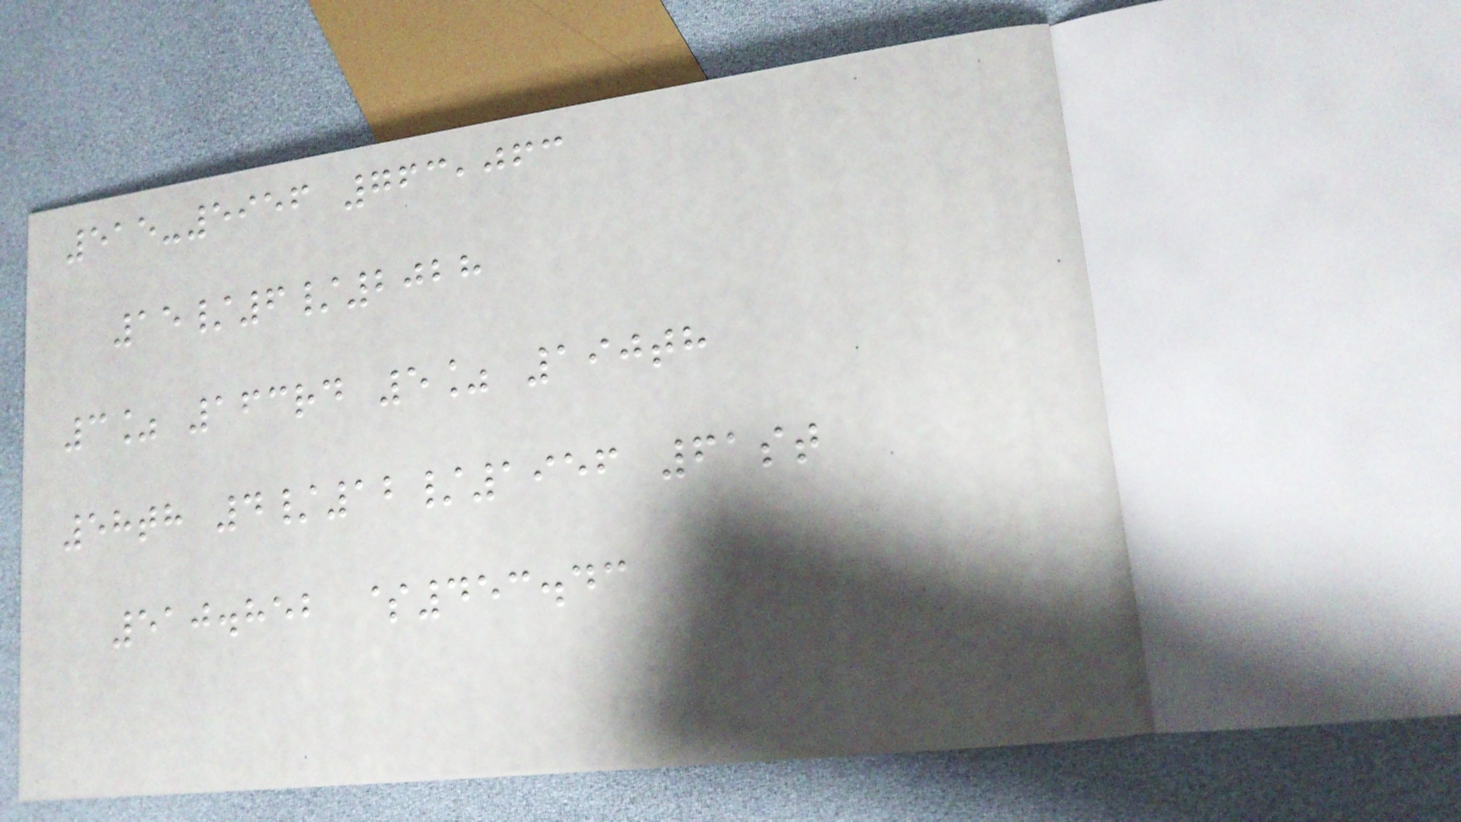515-5956 763,063
15/6/2028
3% 163rd 5% 190th
58th 4/12/1956 61st
510.852 $453.43
